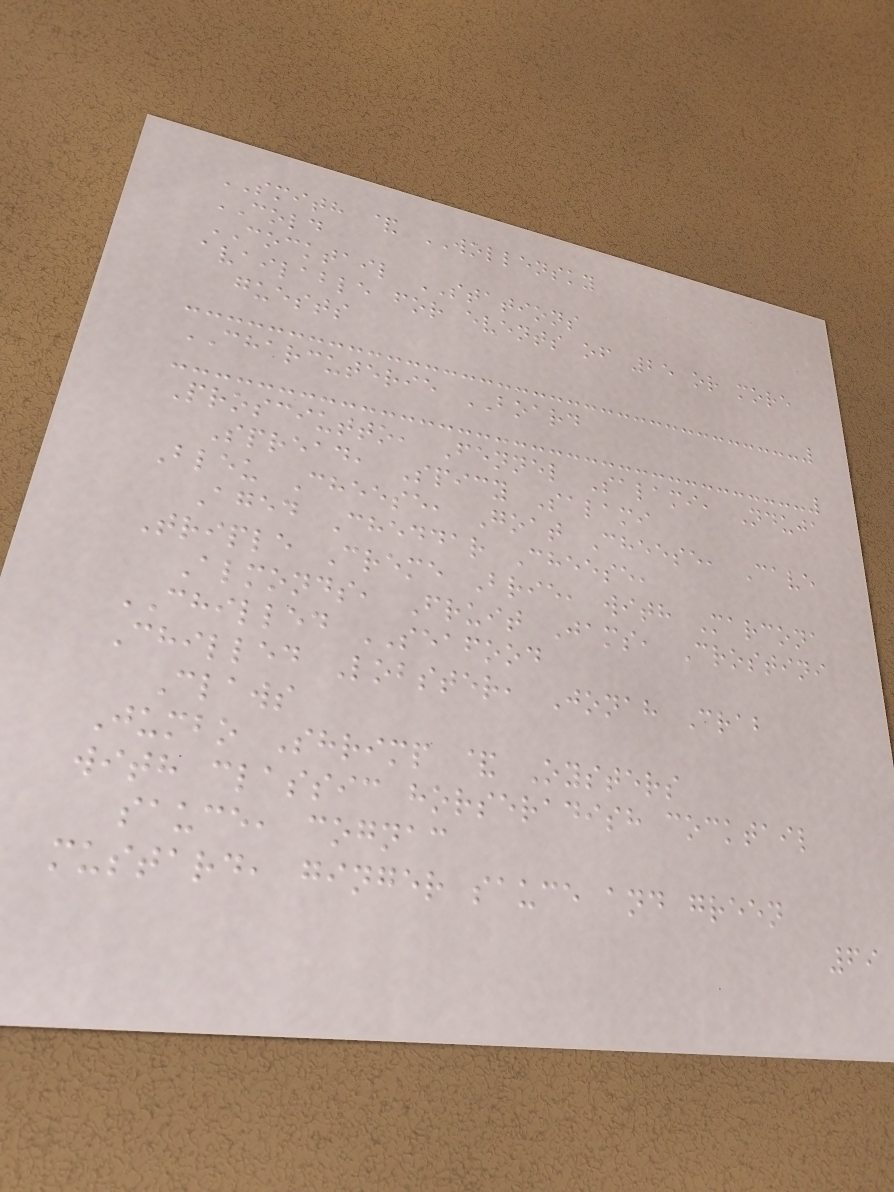SMITH & WOLLENSKY
COLD
COCKTAIL STATIONS
available for events of 25 or more
guests
CHARCUTERIE BOARD
Prosciutto, Fennel Salami, Nduja
Spread, Spicy Salami
Bleu Cheese, Goat Cheese, Cave
Aged Cheddar Cheese,
Triple Creme Brie, with Marcona
Almonds, Fruit Jams, Crostini
CHILLED SEAFOOD
Chilled Lobster, Jonah Crab
Claws
Jumbo Shrimp & Oysters
with classic horseradish cocktail
sauce, cognac
mustard, ginger sauce and green
69
